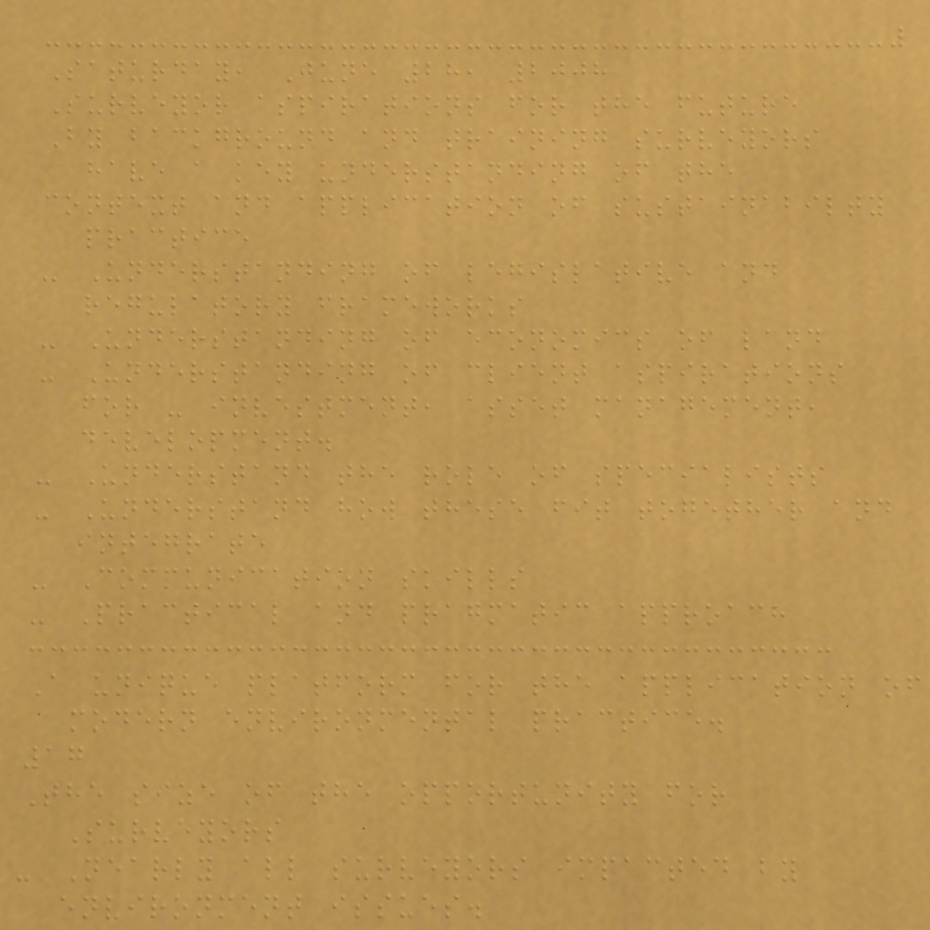Saturday, June 28, 2008
Surveyor aspirations for the future
By background and training surveyors
have a key understanding of the
context and application of sustainabilty
practice
- Understanding of legislative and
regulatory frameworks
- Understanding of economics of land
- Understanding of client aspirations
for - investment, asset management,
development.
- Understand the role of specialists
- Understand how these fit together and
integrate
- Communication skills
- Practical and pragmatic approach
A unique platform for the application of
modern environmental practice.
17
The size of the opportunity for
Surveyors
- Nearly all surveyors impacted by
environment issues.
